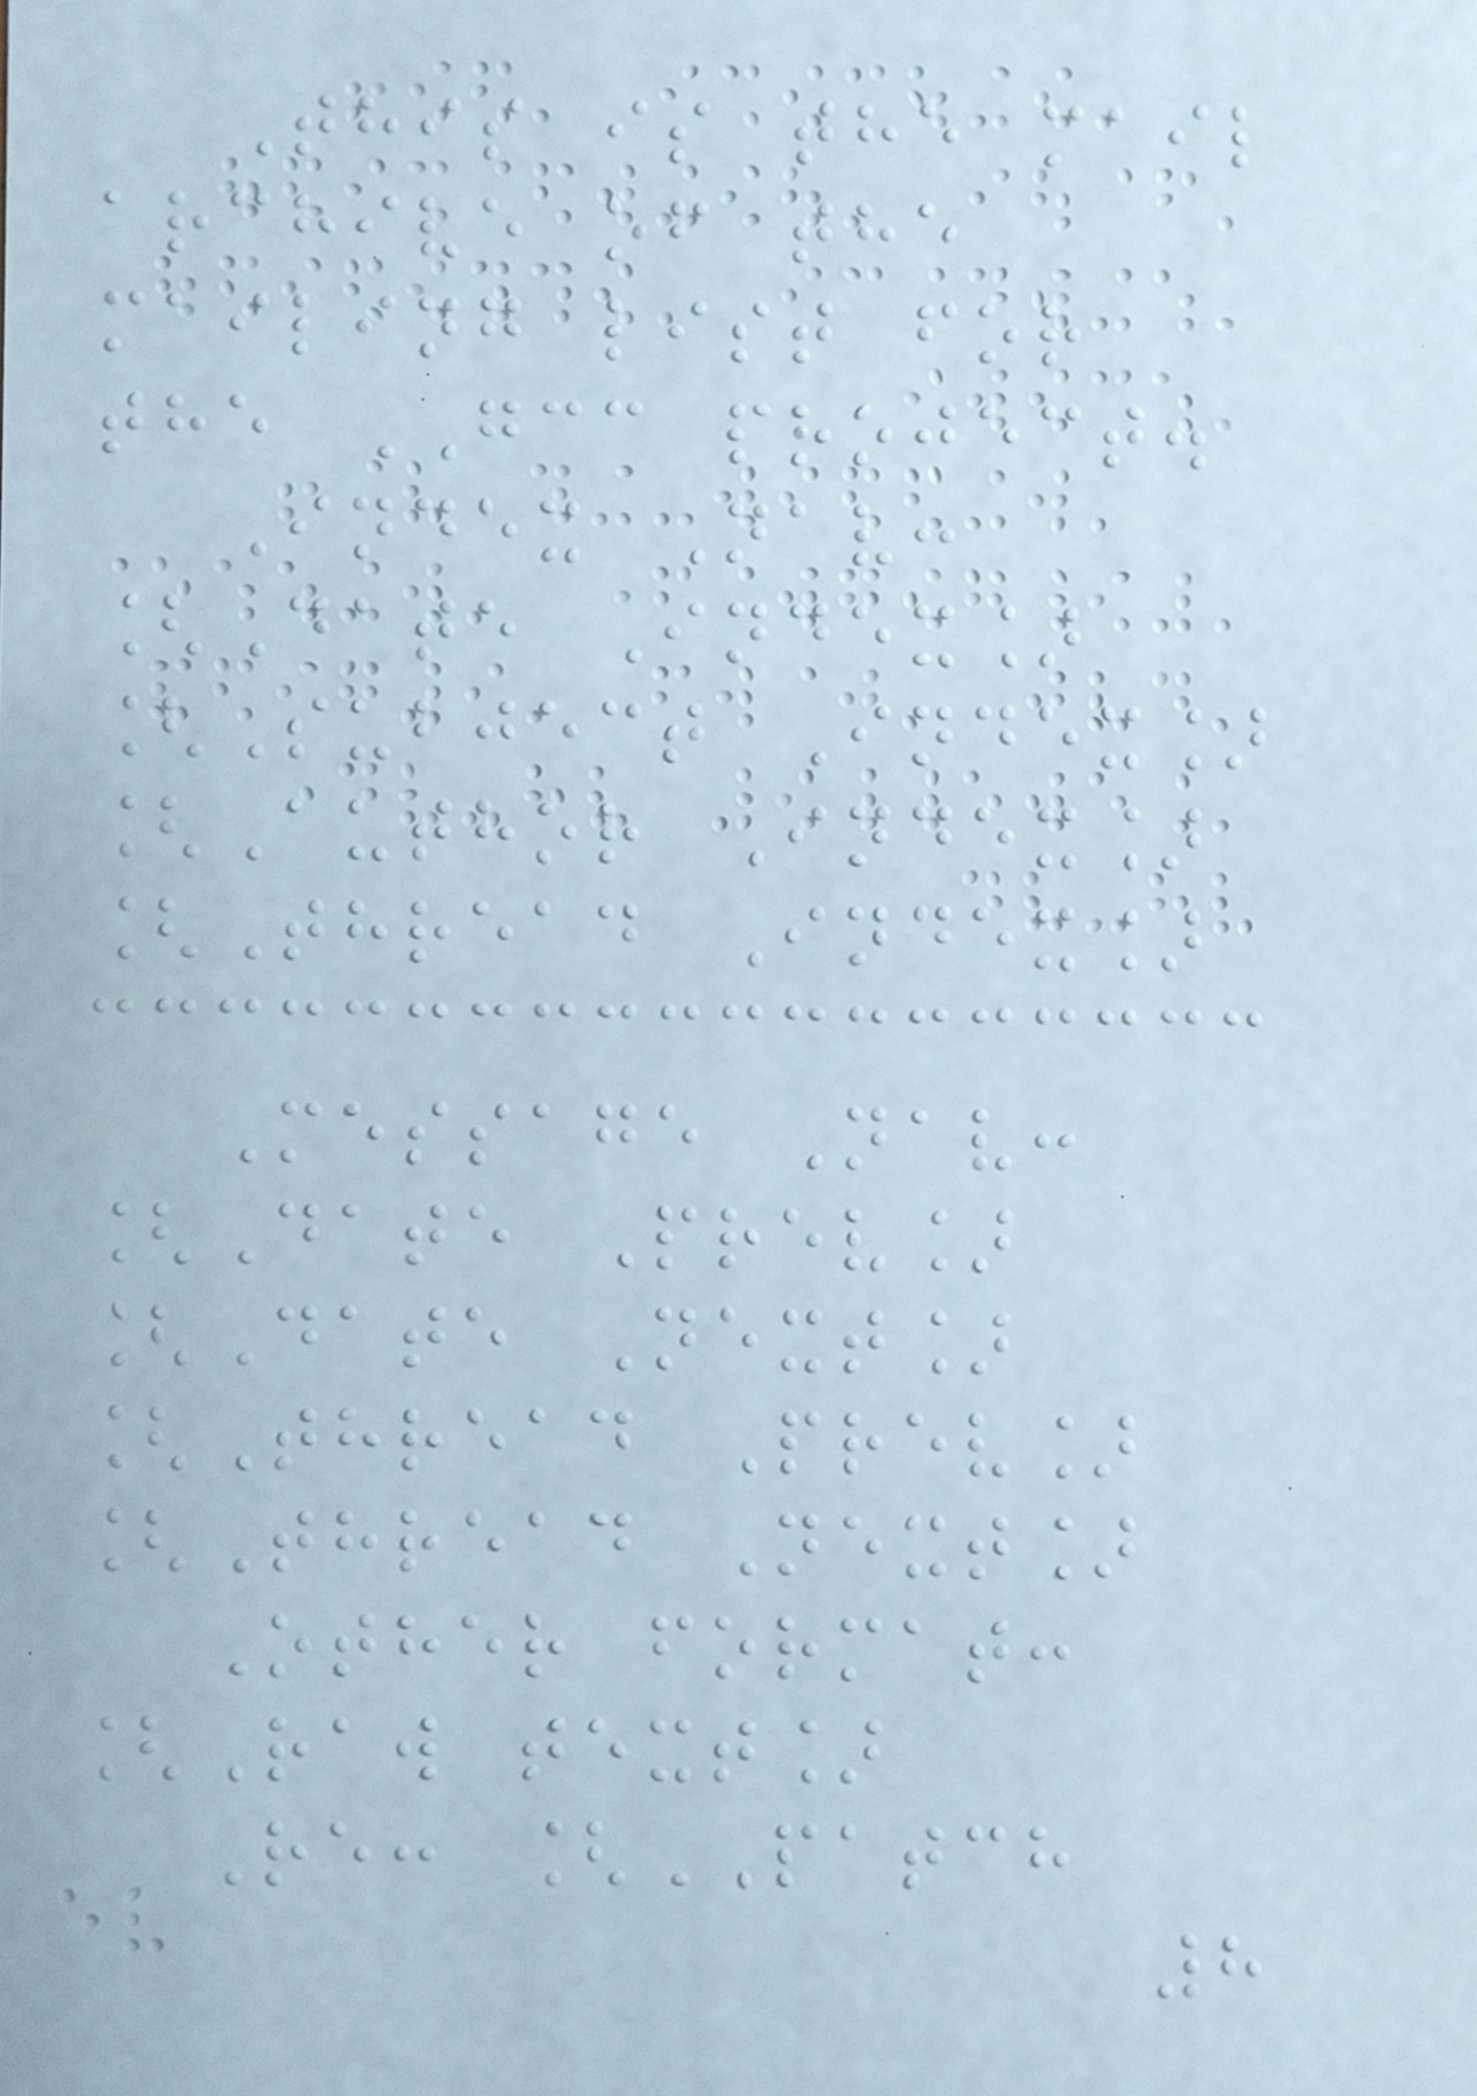This is the mail
archive of the
mailing list for
the GCC project.
Index Nav:
[Date Index]
[Subject Index]
[Author Index]
[Thread Index]
Message Nav:
[Date Prev]
[Date Next]
[Thread Prev]
[Thread Next]
Other format:
[Raw text]
Re: [PATCH
8
